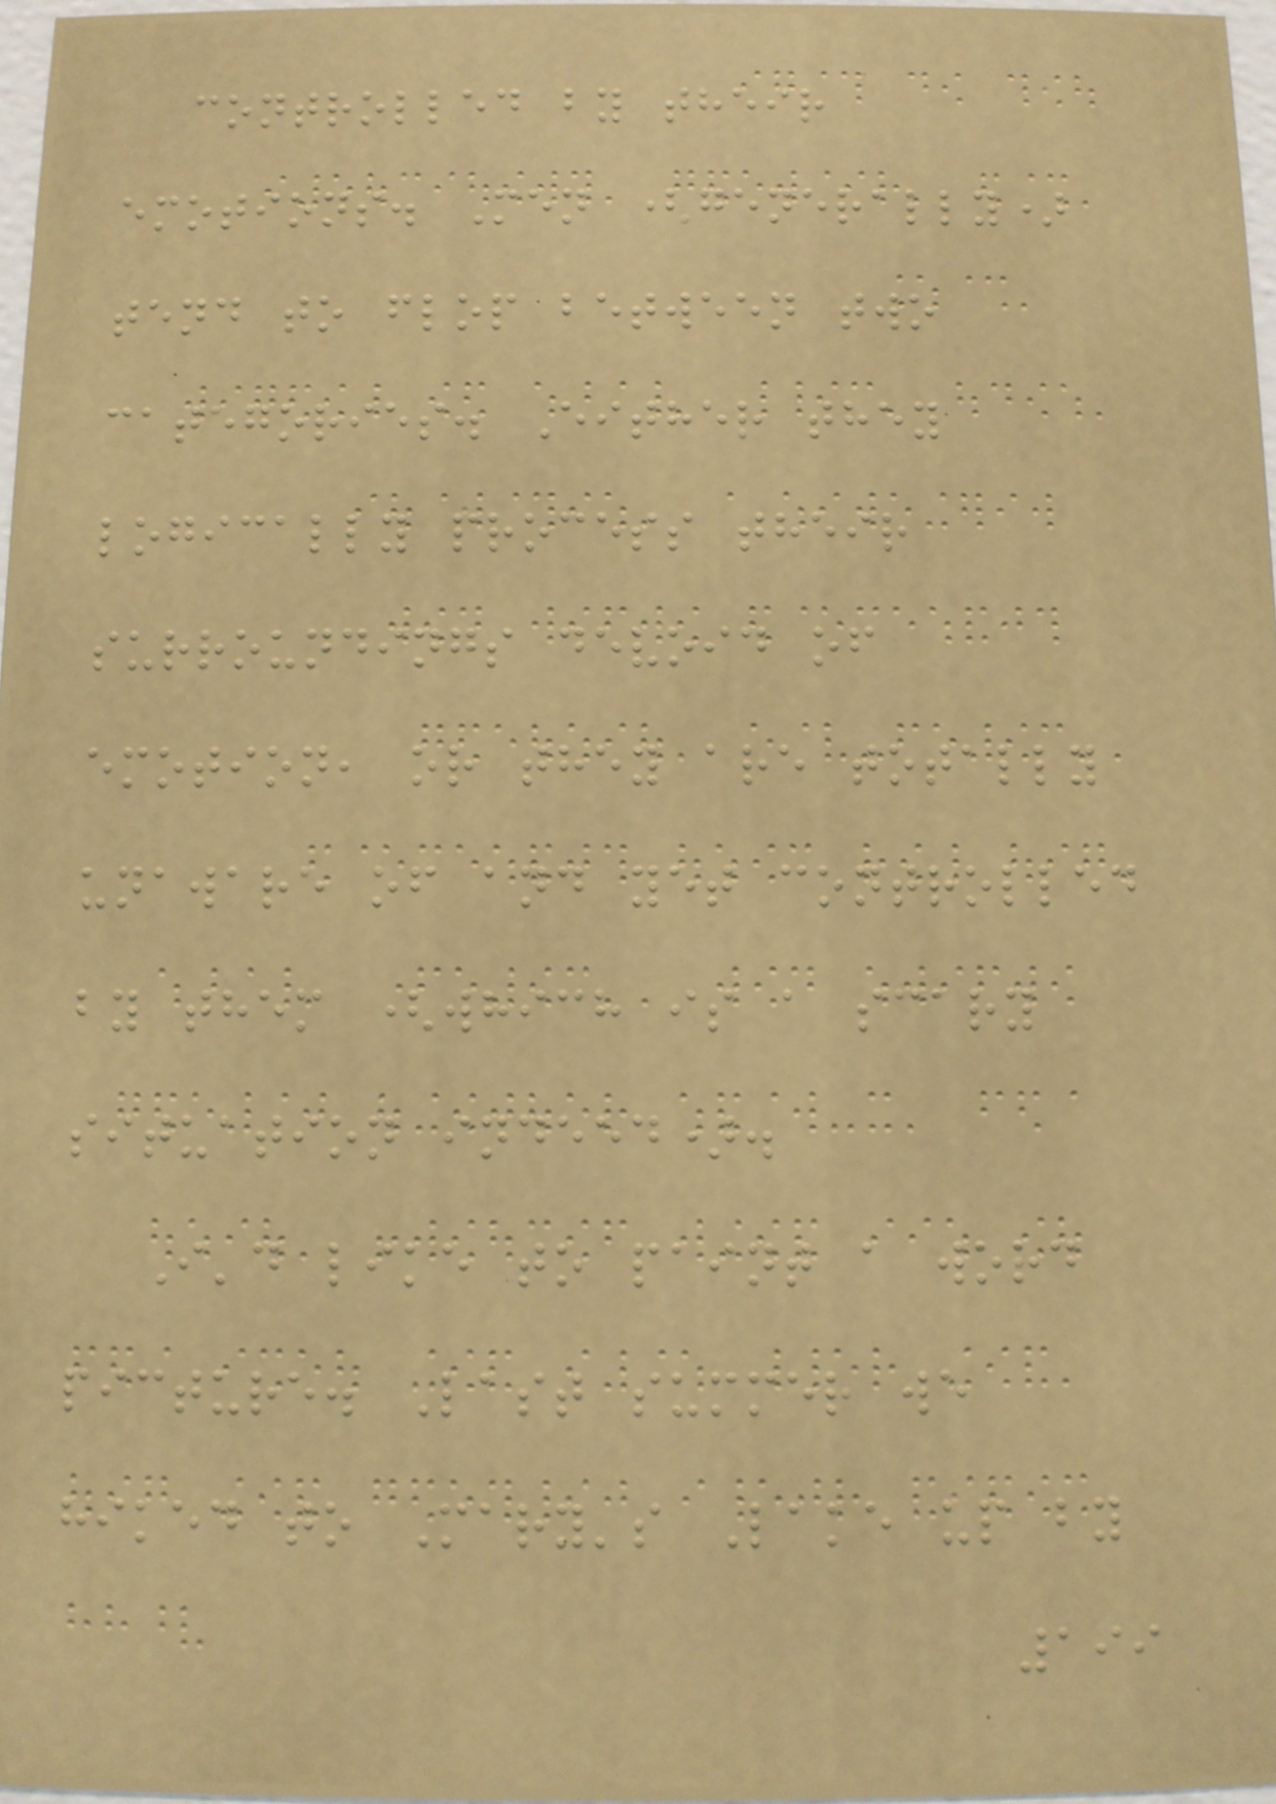controlled by their
emotions. Men (generally)
tend to flop between two
categories. Either they
logically process their
surroundings devoid of
emotion, or they are totally
unaware of and yet controlled
by them (which is a scary
situation indeed).
I'd like to paint a word
picture. Last summer we
hiked to Mary's Lake up by
199
